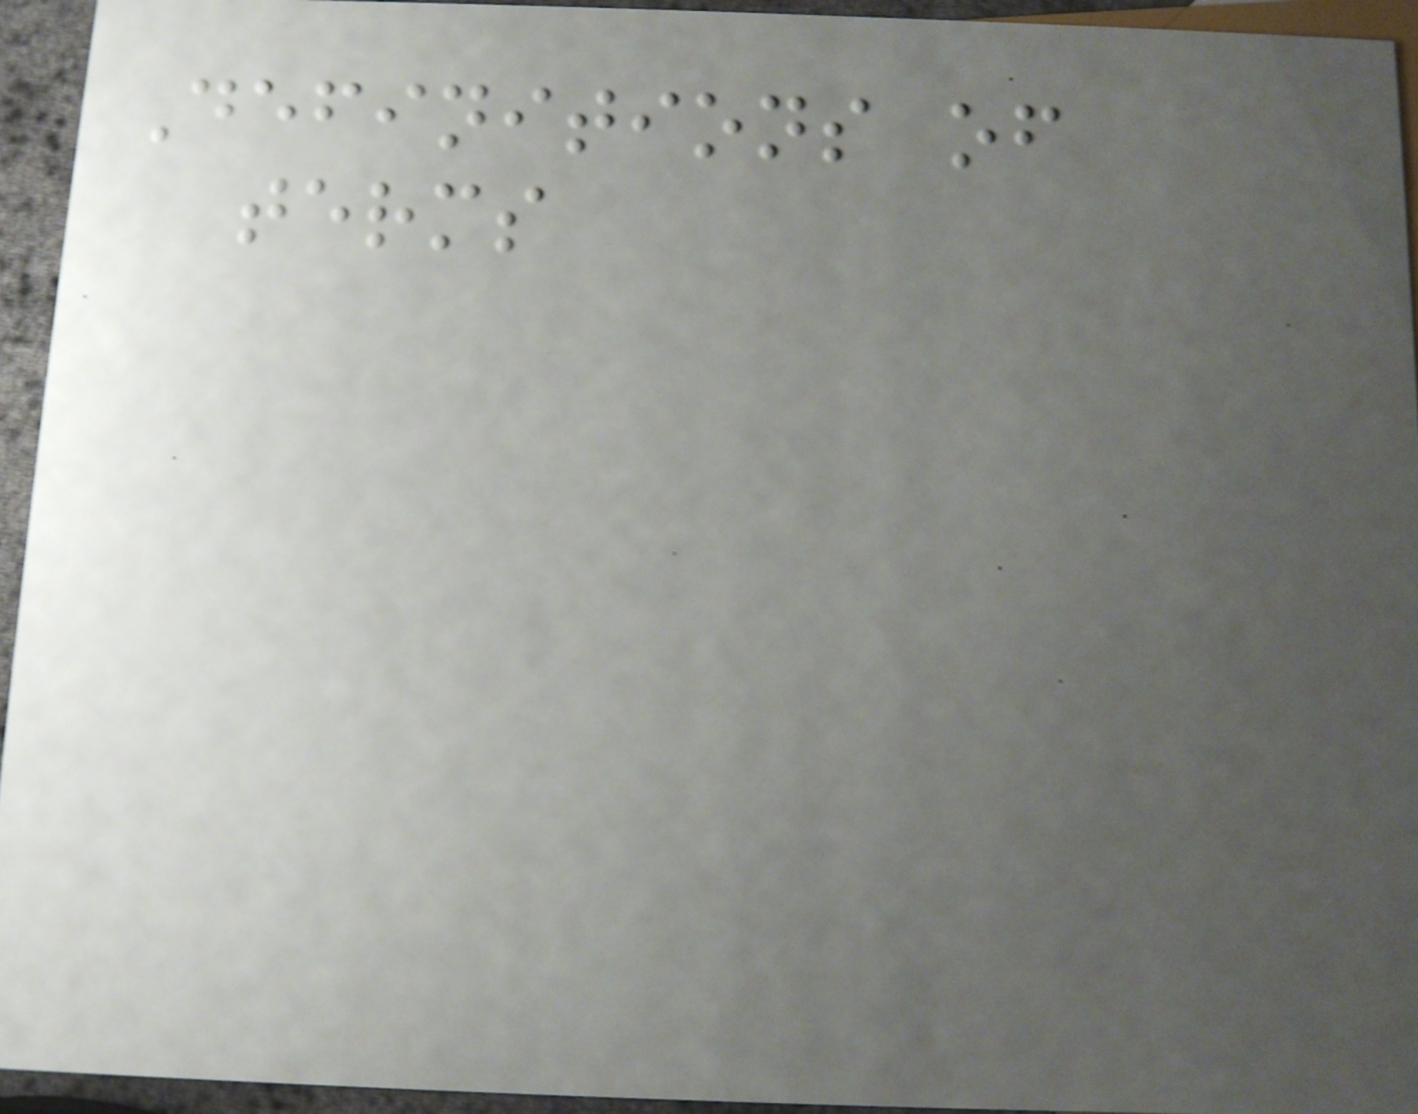Definitions of
terms
